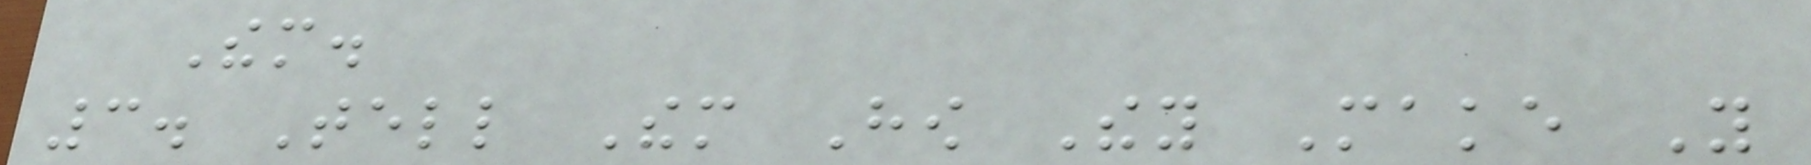Them.
3. Tell Them How They Make You
